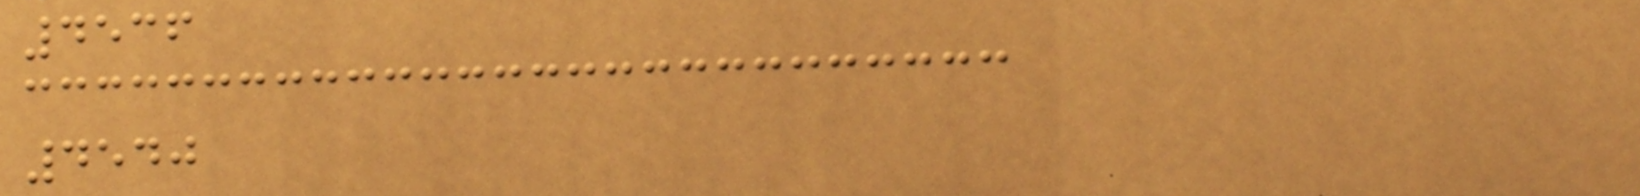4536
4540
